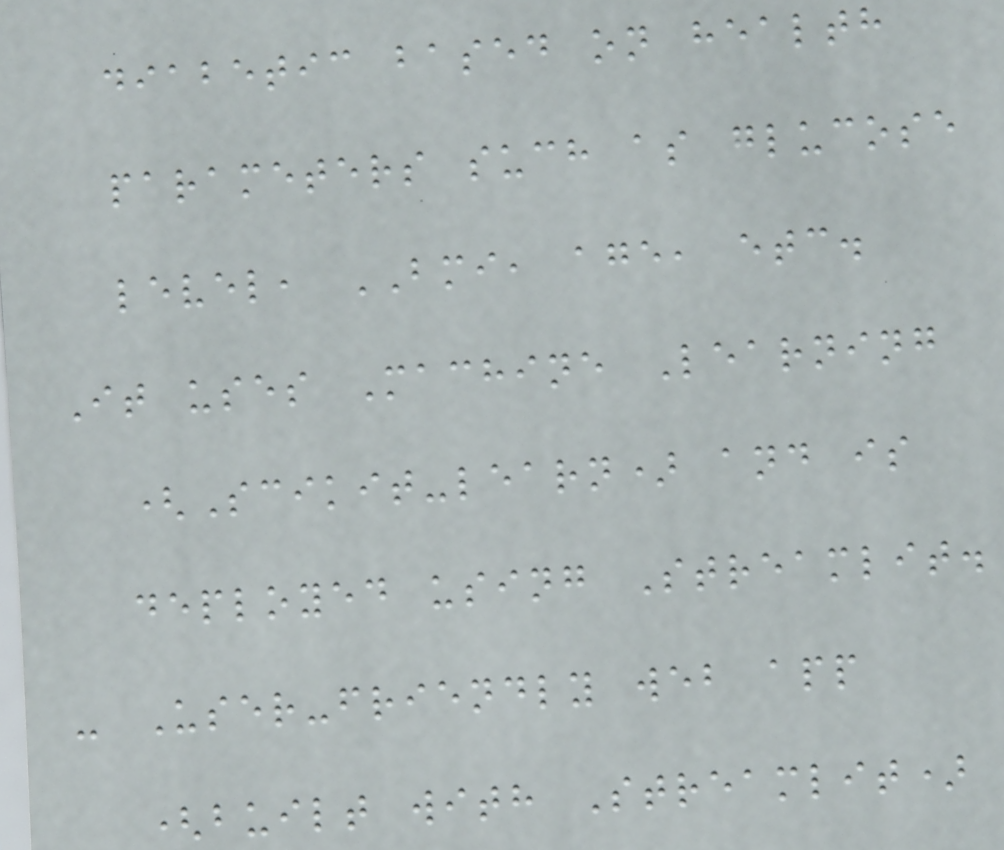diabetic based on health
parameters such as glucose
level, BMI, age, etc.
It uses Machine Learning
(Scikit-learn) and is
deployed using Streamlit.
- User-friendly web app
(built with Streamlit)
